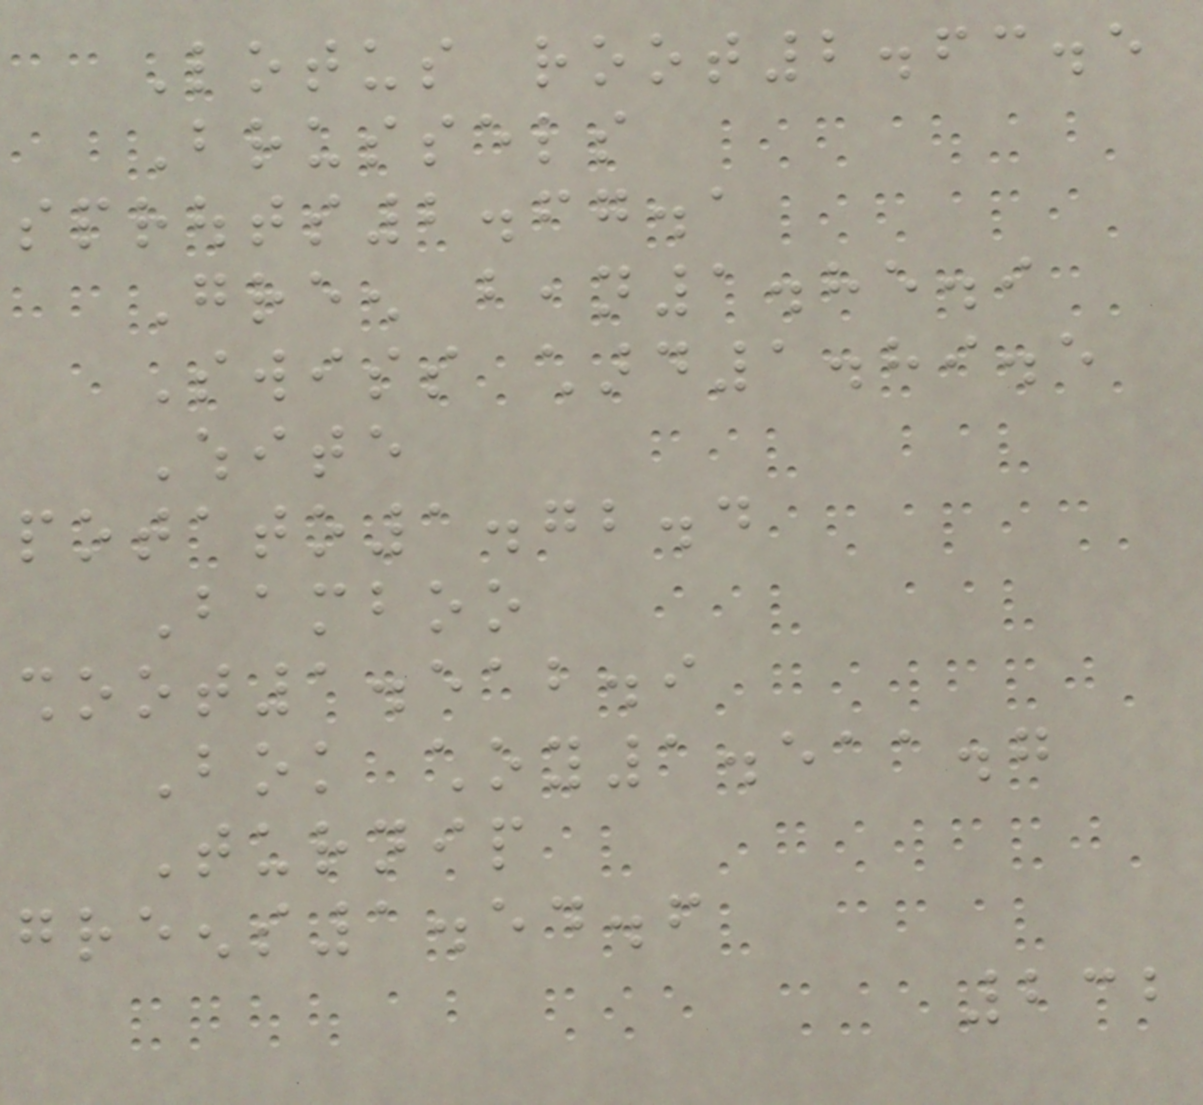Lotus root2.63.5
Brussels
sprouts2.67.1
Green bean1.85.9
Swiss chard1.89.5
White
potato1.72.4
Bamboo
shoot1.512.9
Bok choy1.511.7
Turnip
greens1.54.6
232
